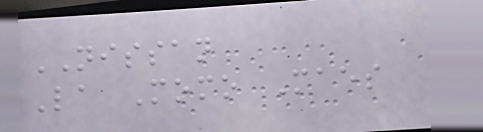NISSAN
La Momo Maes
